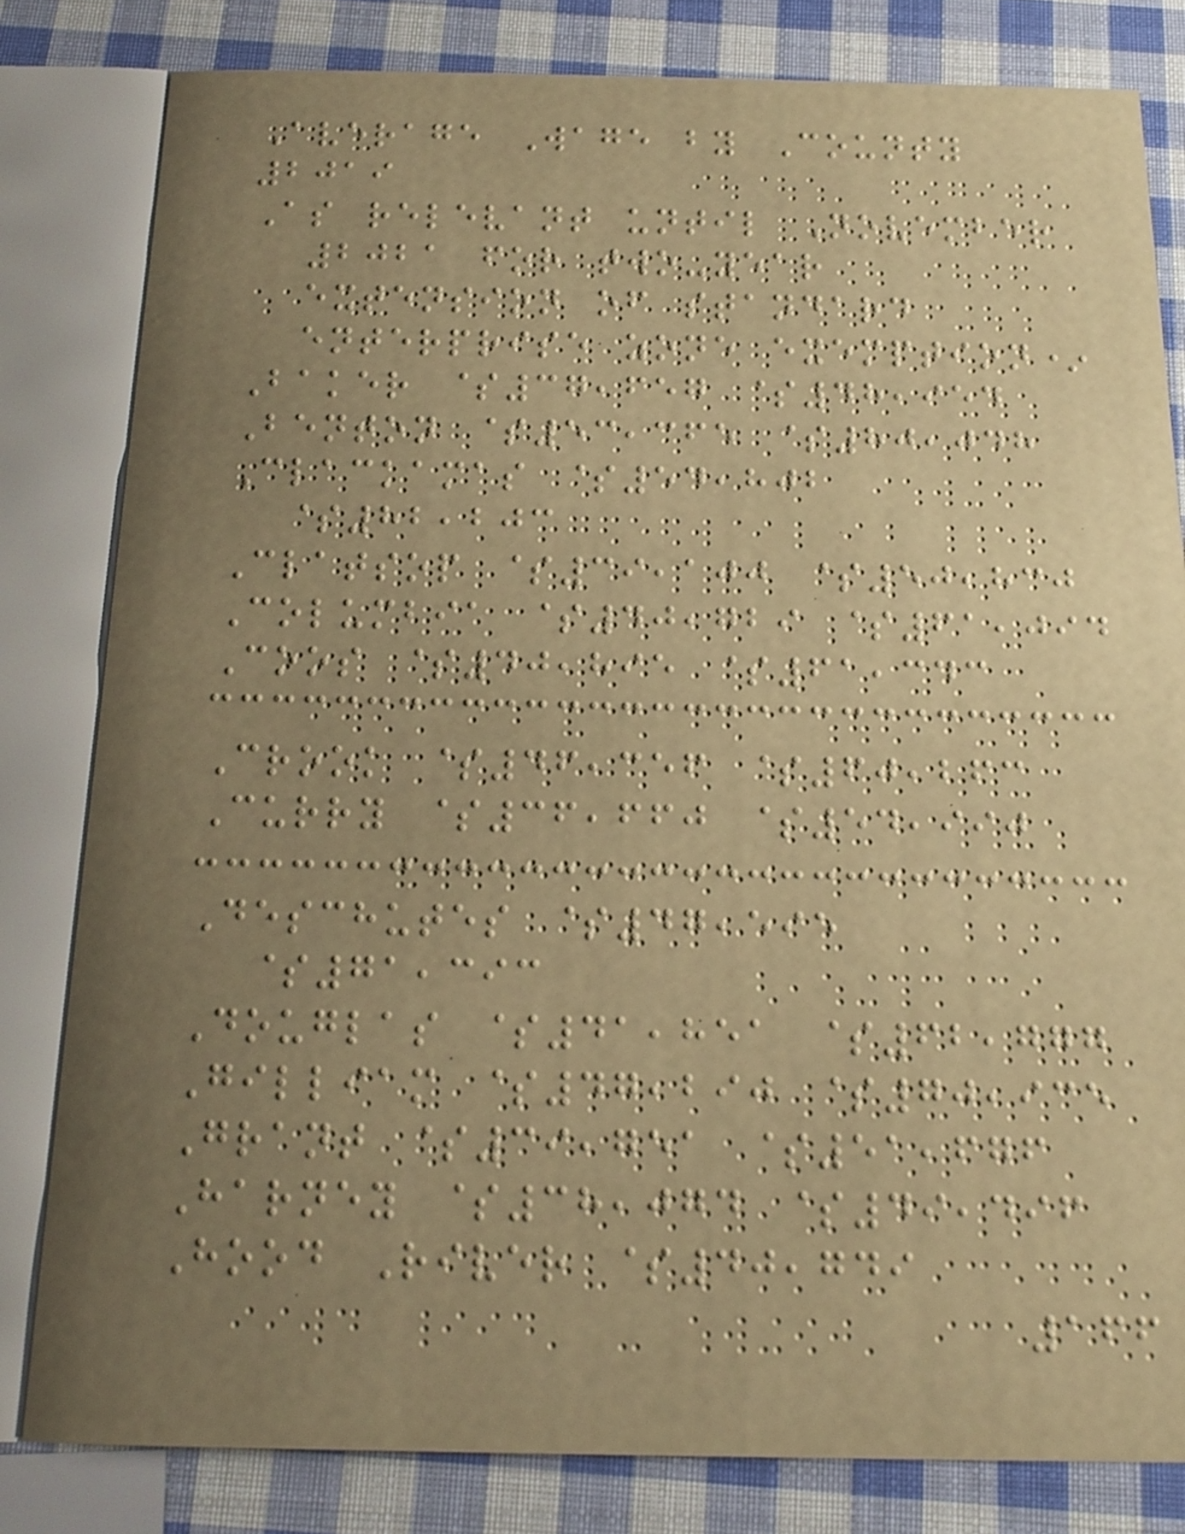Average Wage by County
2019
As relevant until November
2021 for two-year
extension of standard
enterprise zone exemption*
Baker $37,657 $48,954
Benton $53,365 $80,048
Clackamas $54,802
$82,203
Clatsop $39,100 $50,830
Columbia $40,729 $61,094
Coos $40,895 $61,343
Crook $46,356 $60,263
Curry $36,660 $54,990
Deschutes $47,595
$71,393
Douglas $41,851 $62,777
Gilliam $47,290 $70,935
Grant $39,751 $51,676
Harney $38,074 $49,496
Hood River $40,749
166
